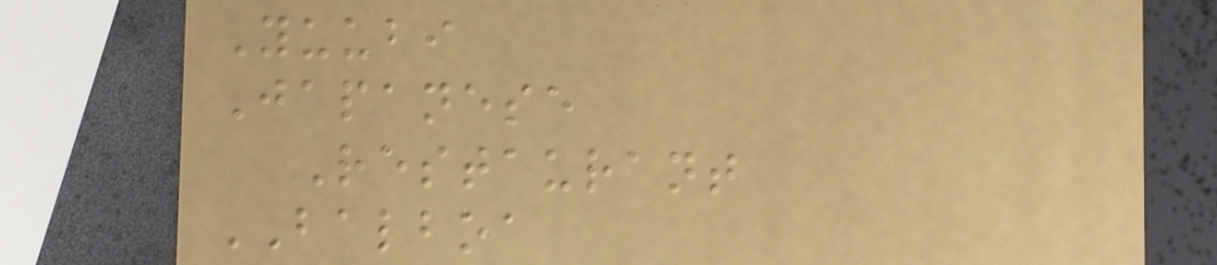Yuubi
Japanese
Restaurant
BALBOA
